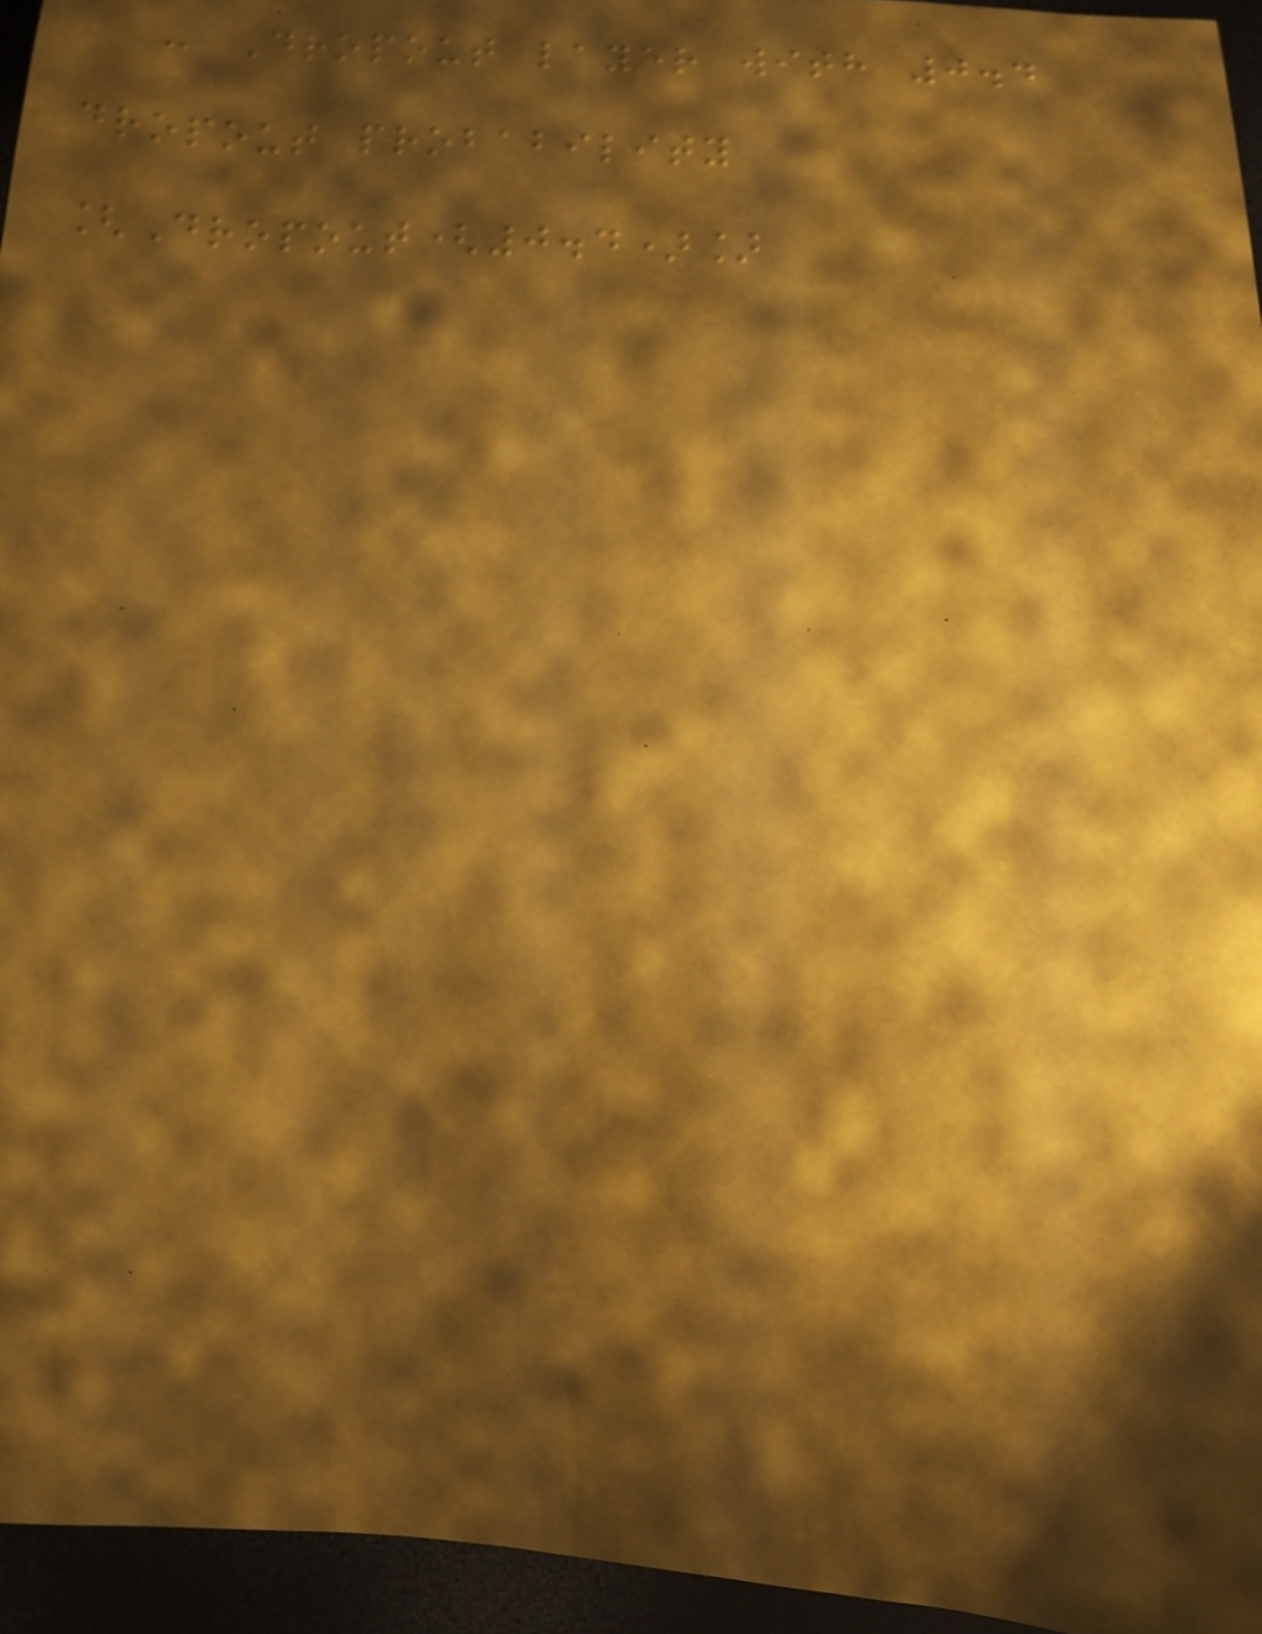- Dropout layer with 0.4
dropout probability
[Dropout(0.4)]
